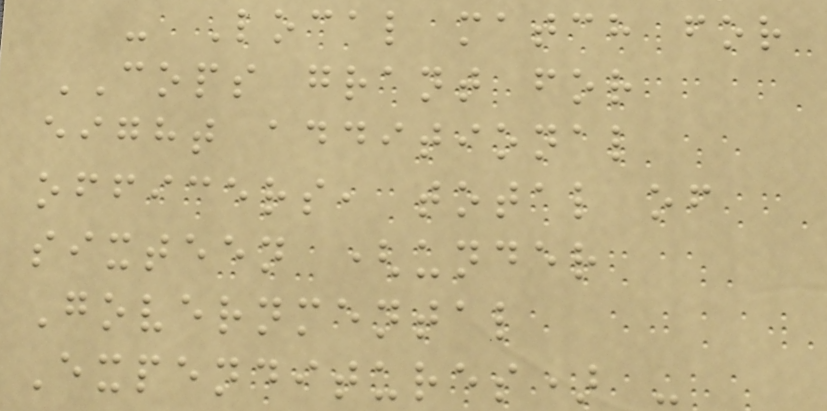- Local match for
COPS grant for
eight additional
officers, total of
sixteen (under
Governmental
Expenditures) -
